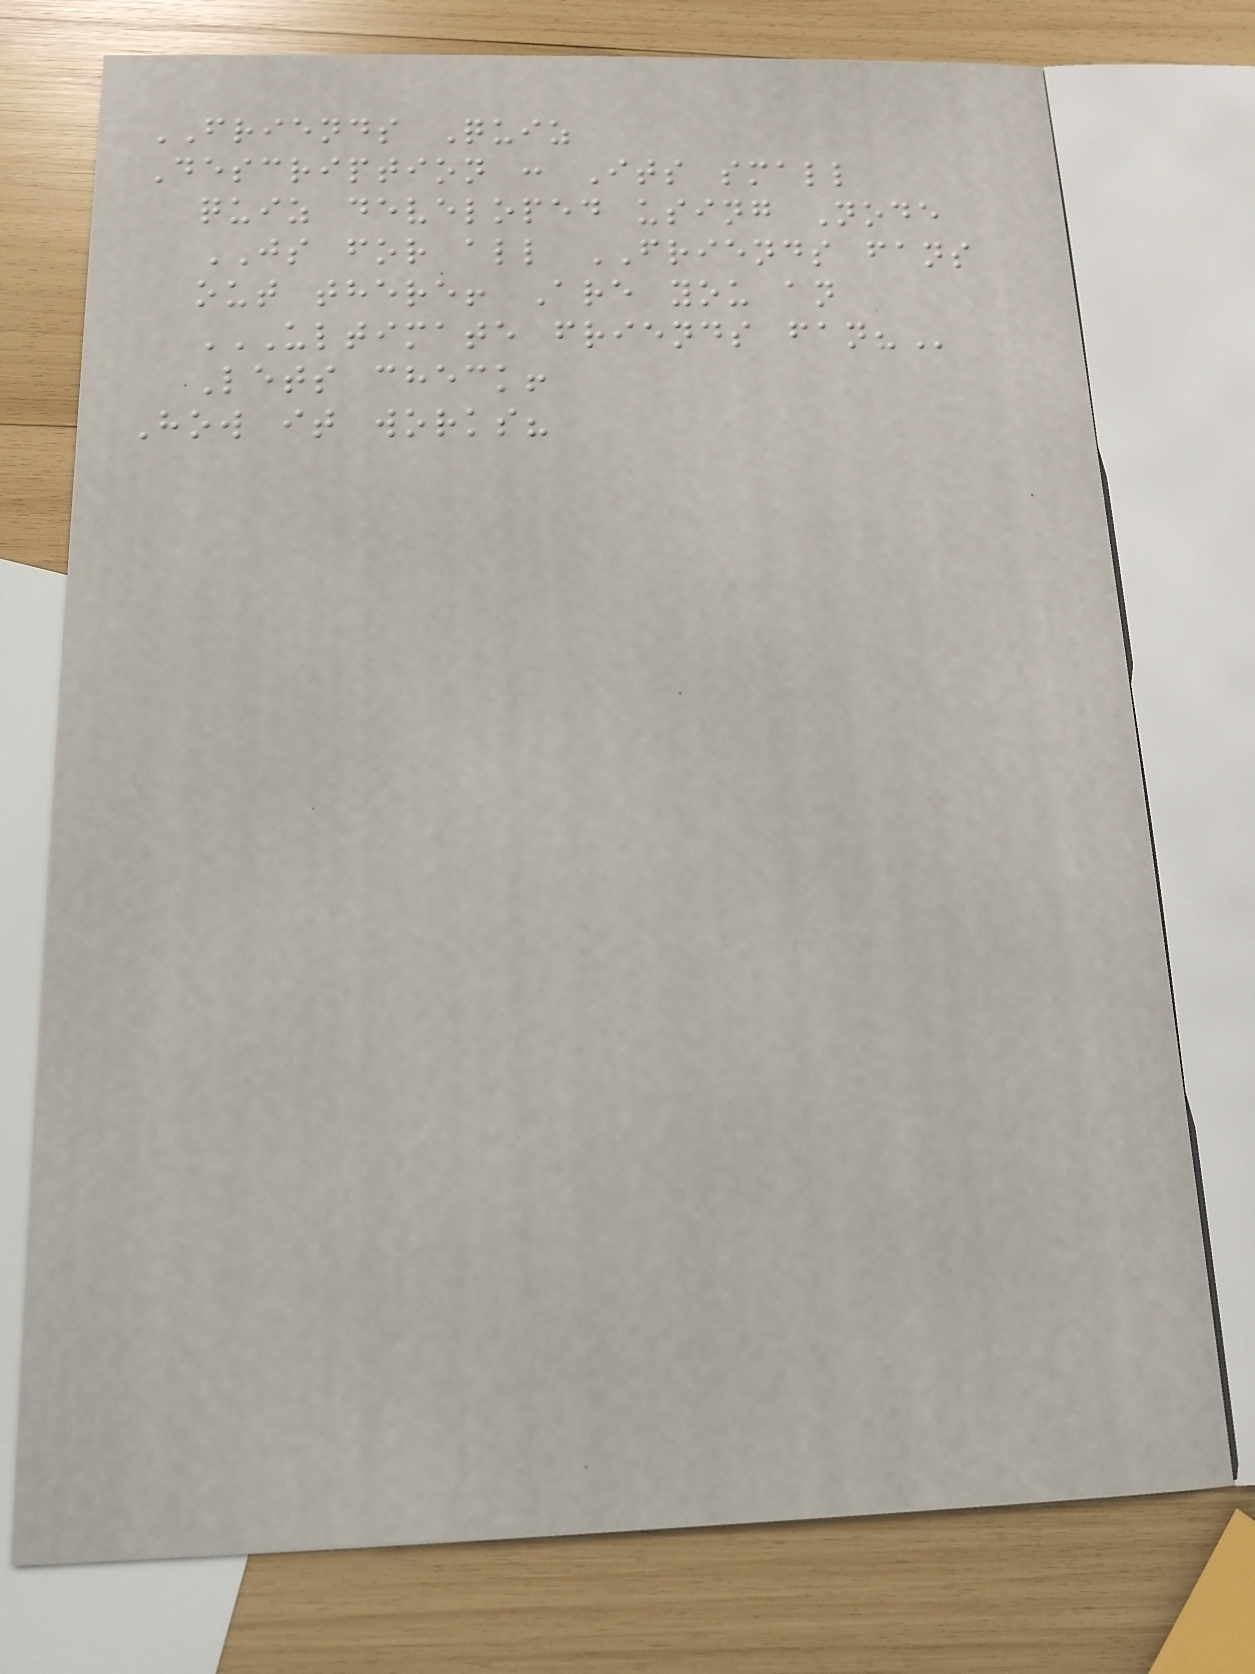FRIENDS Quiz
Description : Its small
quiz developed using Node
JS for all FRIENDS fans
out there! Are you an
ULTIMATE FRIENDS FAN?
Lets check!
How it works?
